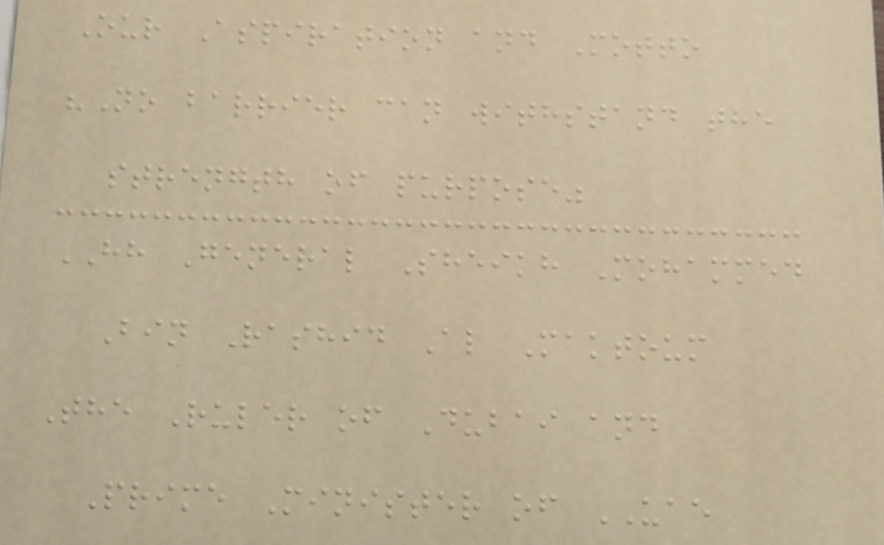Our Aspiration and Motto
"No barrier can withstand the
strength of purpose"
HH General Sheikh Mohammed
Bin Rashid Al Maktoum
The Ruler of Dubai and
Prime Minister of UAE
